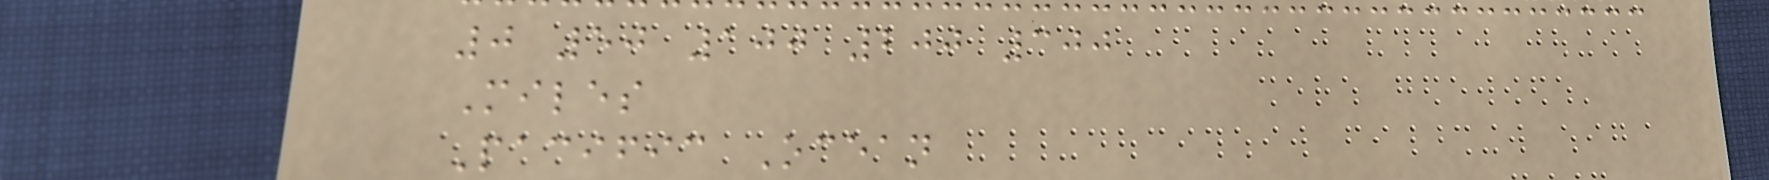0 50 100 200 300
Miles
Pacific Ocean
